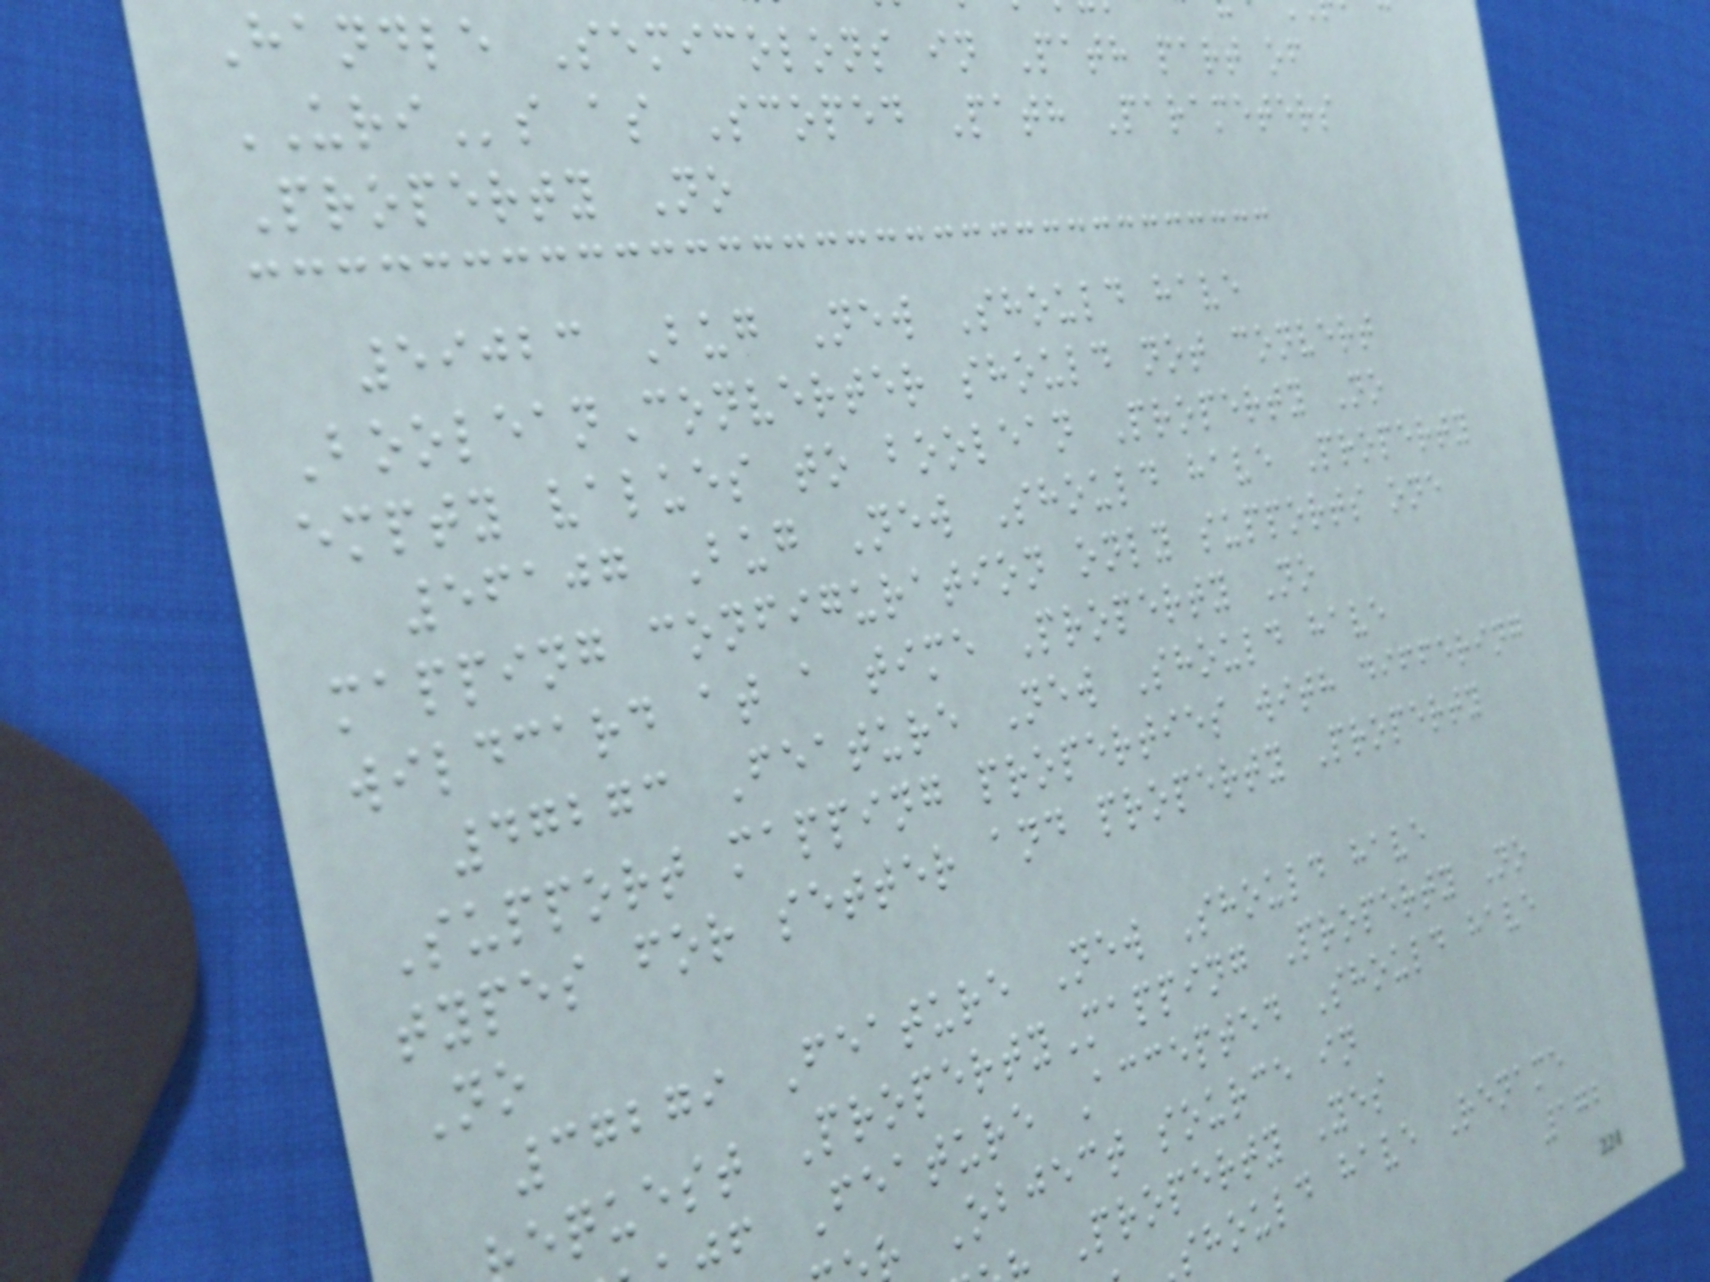Handle Semicolons in Path part of
URIs as Scoped Path Parameters
Property No
59023 Bug New Should have
BooleanConverter should not convert
empty values to boolean Property No
56107 Bug New Should have Property
mapping configuration only supports one
wildcard at a time Property No
47273 Feature New Should have
Support mapping properties with differing
types for setter and property Property
No
37279 Feature New Should have
equest PropertyMapping Property No
f Feature Accepted Should have
Object source in
Property Yes
should have Rename
172
